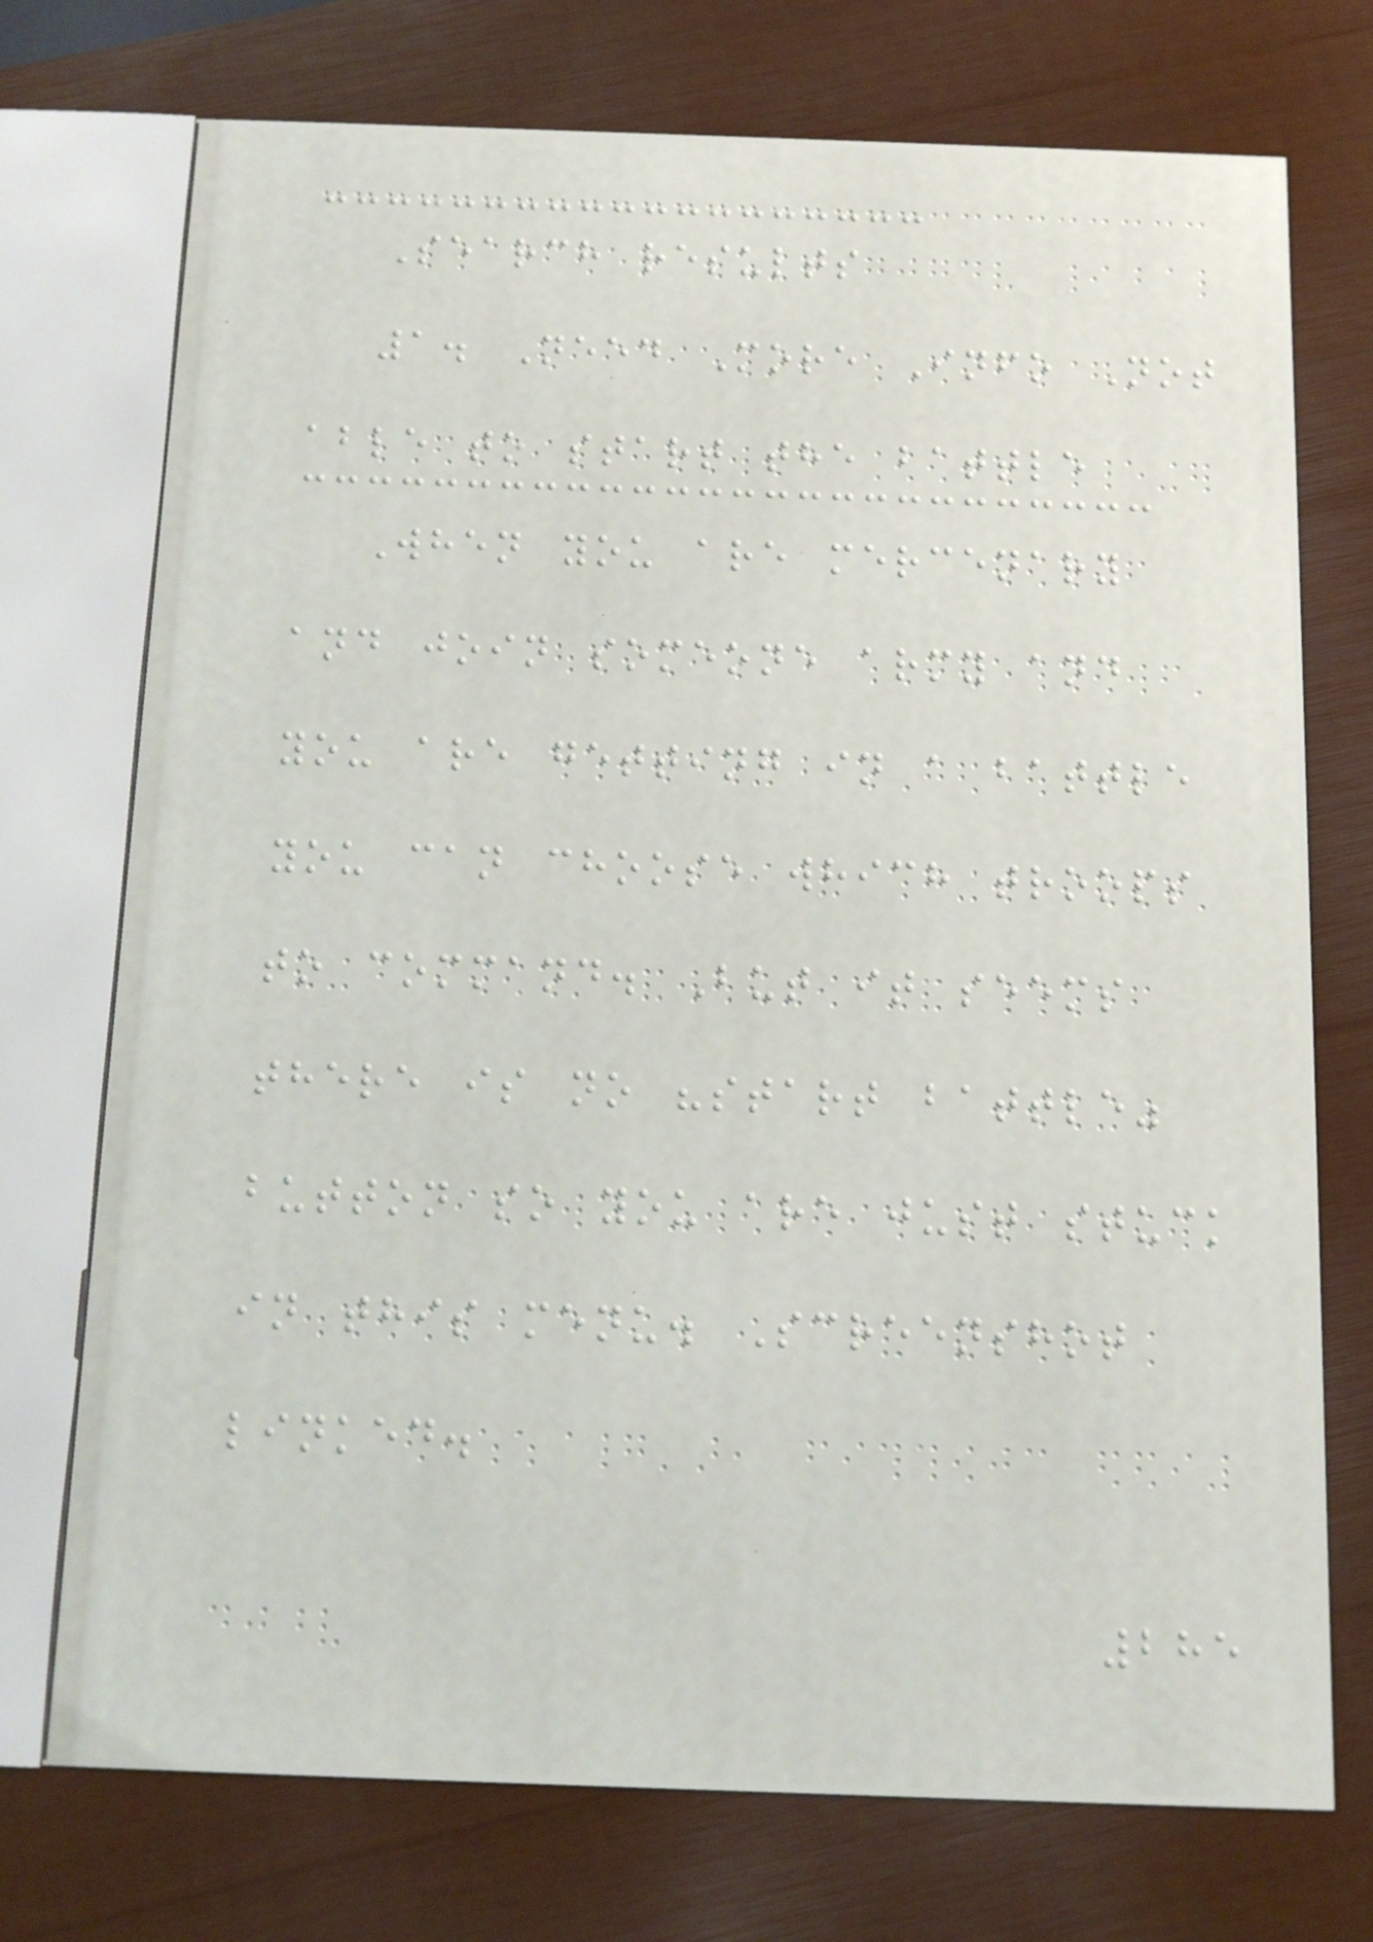Search results
1. Need More Info Not
able to start the battle
When you are mercenary
and join someone army and
you are getting in a battle
you can choose which troops
to command. But it seems
there is no "start battle"
button so you are just stuck
in this menu. Screenshot
linked.
285
